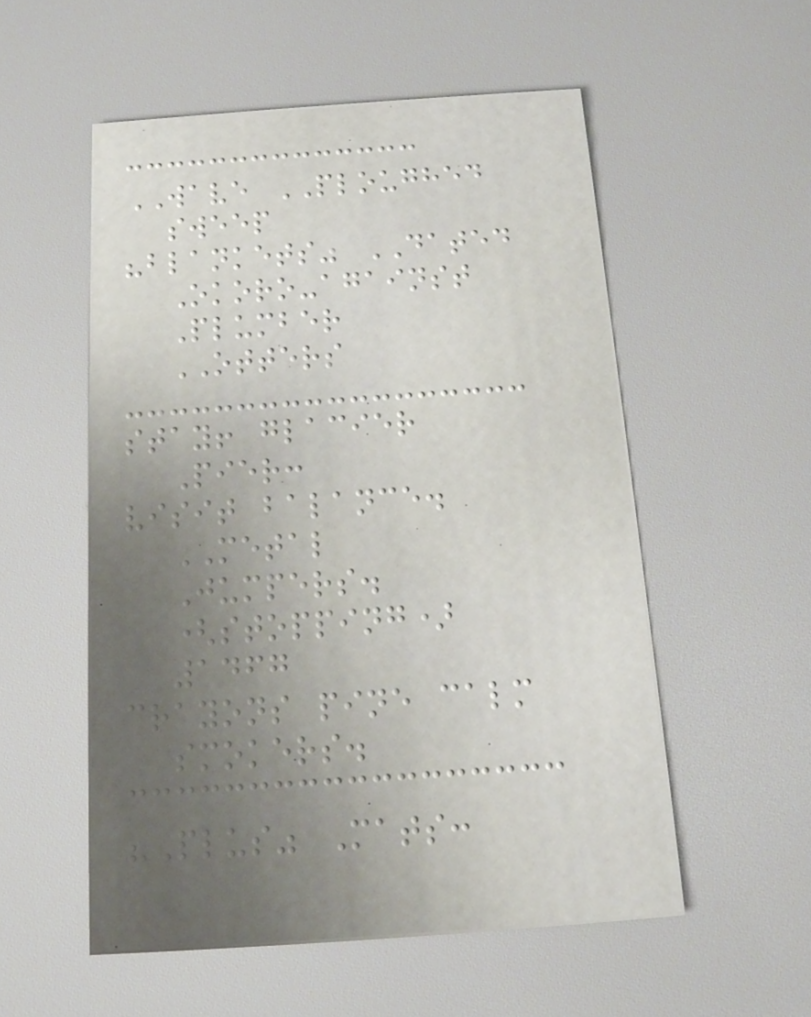WAVE PLOUGHED
sweep
"blankets" DATED
Okoro-against
Plumber
OTTERS
stay! glacier
Pier:
visit balance.
METAL
Jumpers.
(stopping)
1467
crayons pine calm
smokers.
"Plus" Mats:
